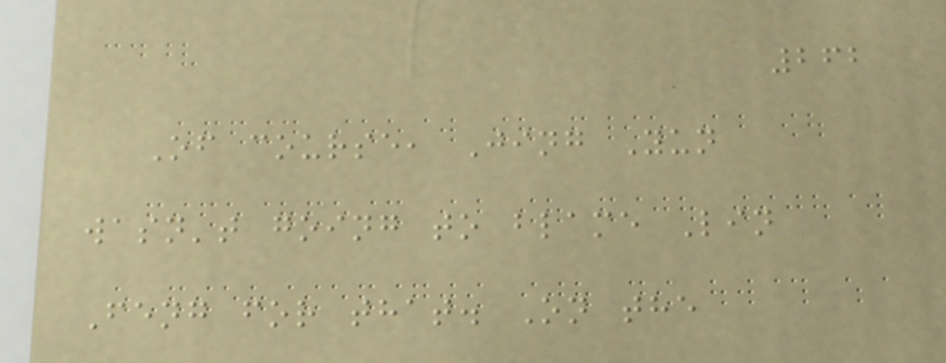262
Of course, Jing Yun
wasn't going to blame Lin
Feng for that. On the
